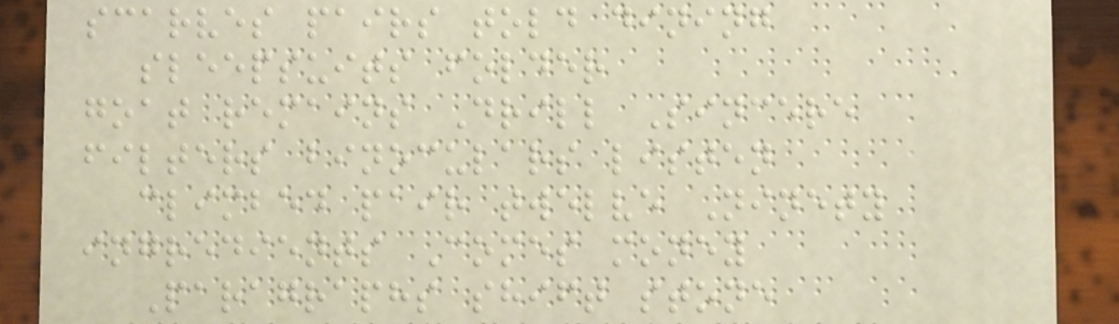scarves pairs told dining
sleepsuits folder
goat remains Drill Sincere
filters binoculars listen
climbed pair twelve Ninety
ingredients Comes money
Paragraphs shift stone
